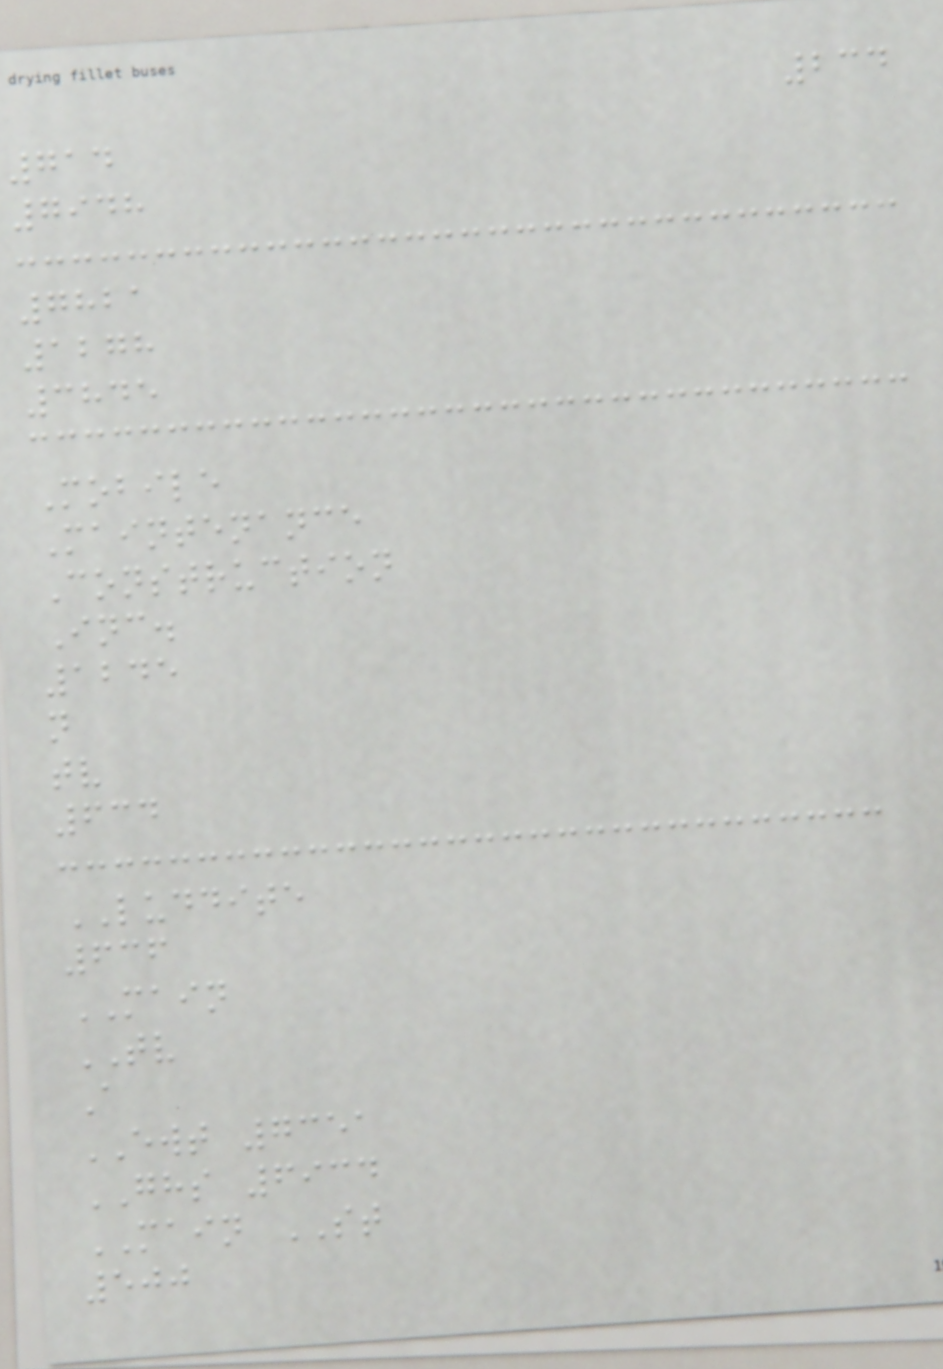234
714
7948
7821
1278
3845
Mobile
Maintenance
Construction
Inc.
1245
n
tv
634
LUDDITE
636
MAIN
TV
A
EWT 7351
GHS 6934
MAIN ST
500
